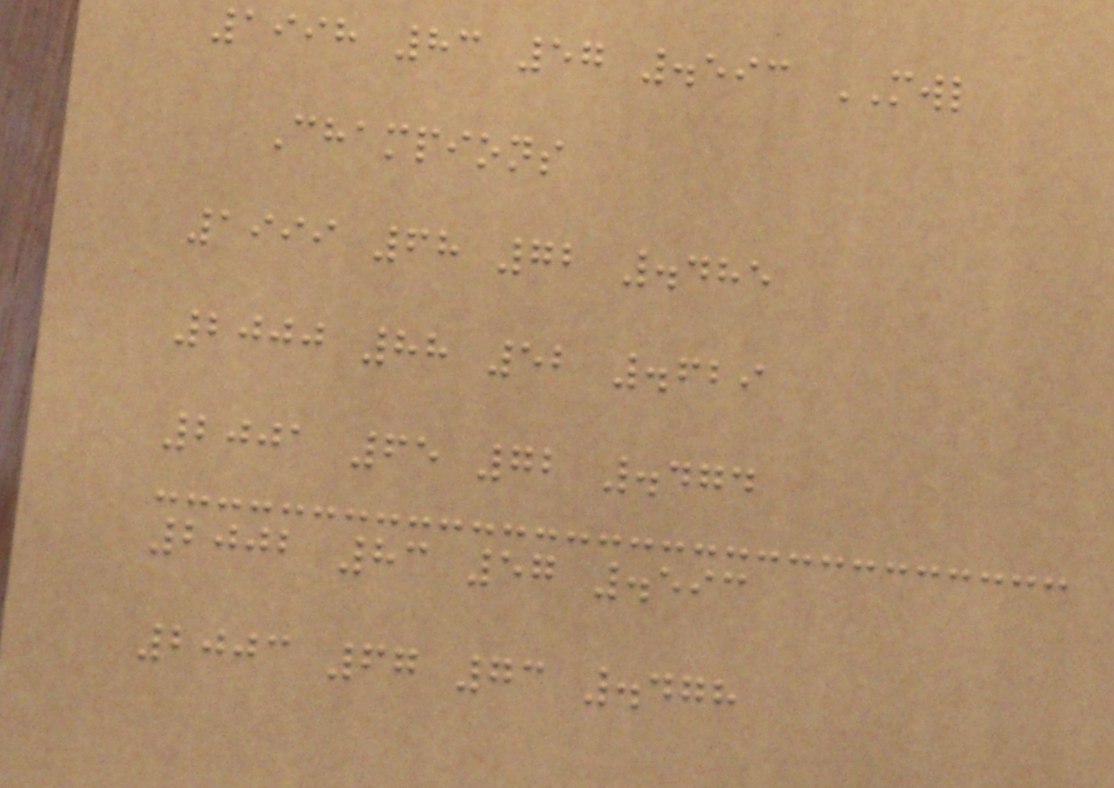1998 83 57 .593 MWL
Champions
1999 68 72 .485
2000 88 52 .629
2001 65 72 .474
2002 83 57 .593
2003 67 73 .478
